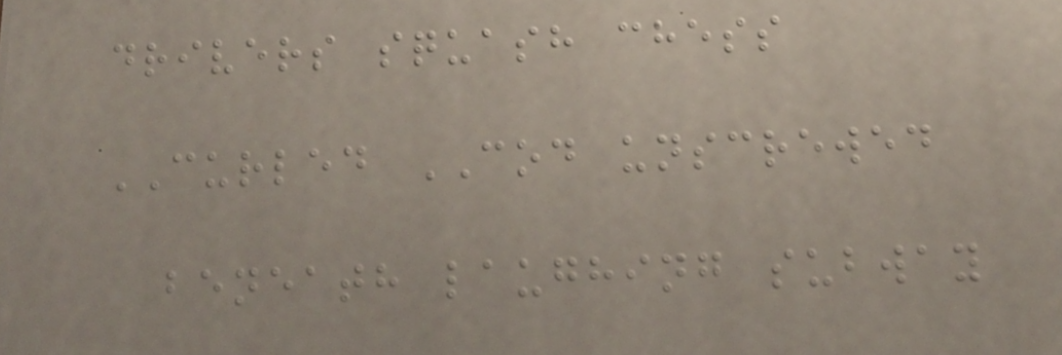drivers squash chess
CURLED COD unscrewed
beneath laughing subway
